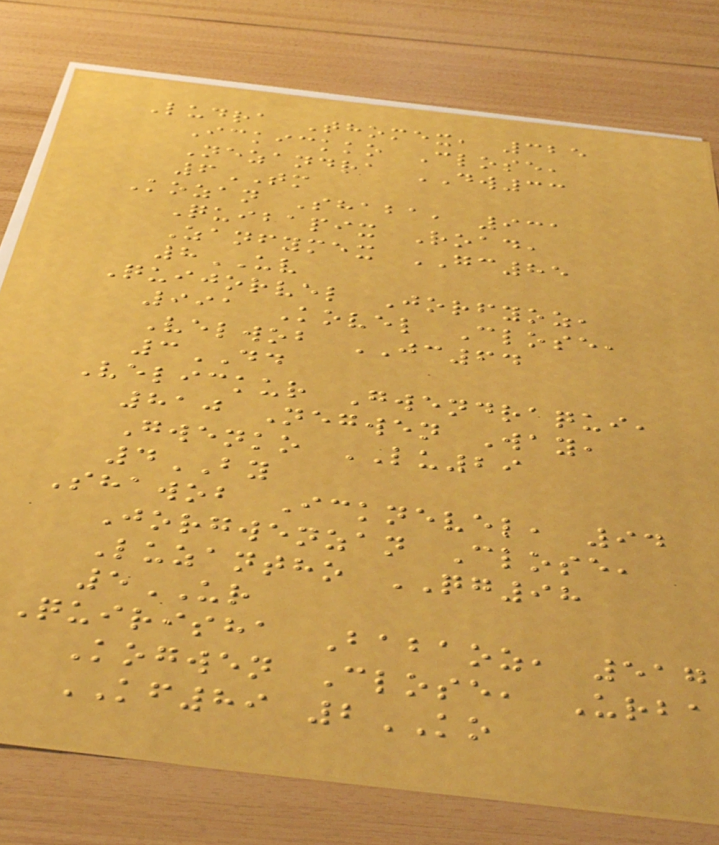Ludra Thomex, 325
Ickickko Close,
Nezandra DW33
6TM
Kozan Shaba, 931
Quibapix Road,
Zanfymex GC85
8UV
Quijorvel Jorfyoz,
991 Kovel Close,
Velwob JC64
3DD
Velickur Gwendraqui,
810 Negwen Way,
Gwenko LU29
4BY
Shawob Icknevel, 94
Jorgwenzan Close,
Luzantho QG98
5UR
Quirisha Babaoz, 517
Kogwen Close, Urba
KF89 2KO
